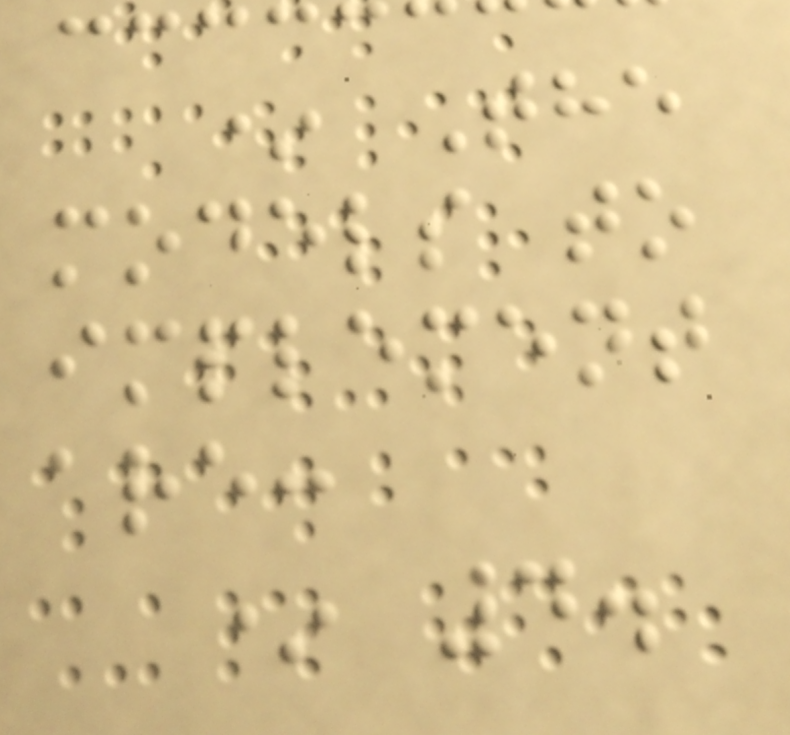* The
models to
implement
are:
* 4.
